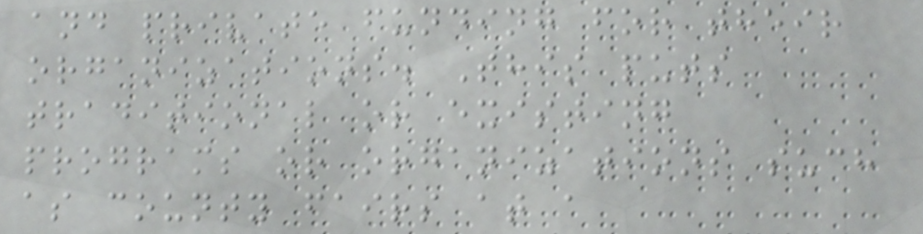and private funding for their
organizations. This puts
traditional or existing
programs or organizations such
as county fairs at a
